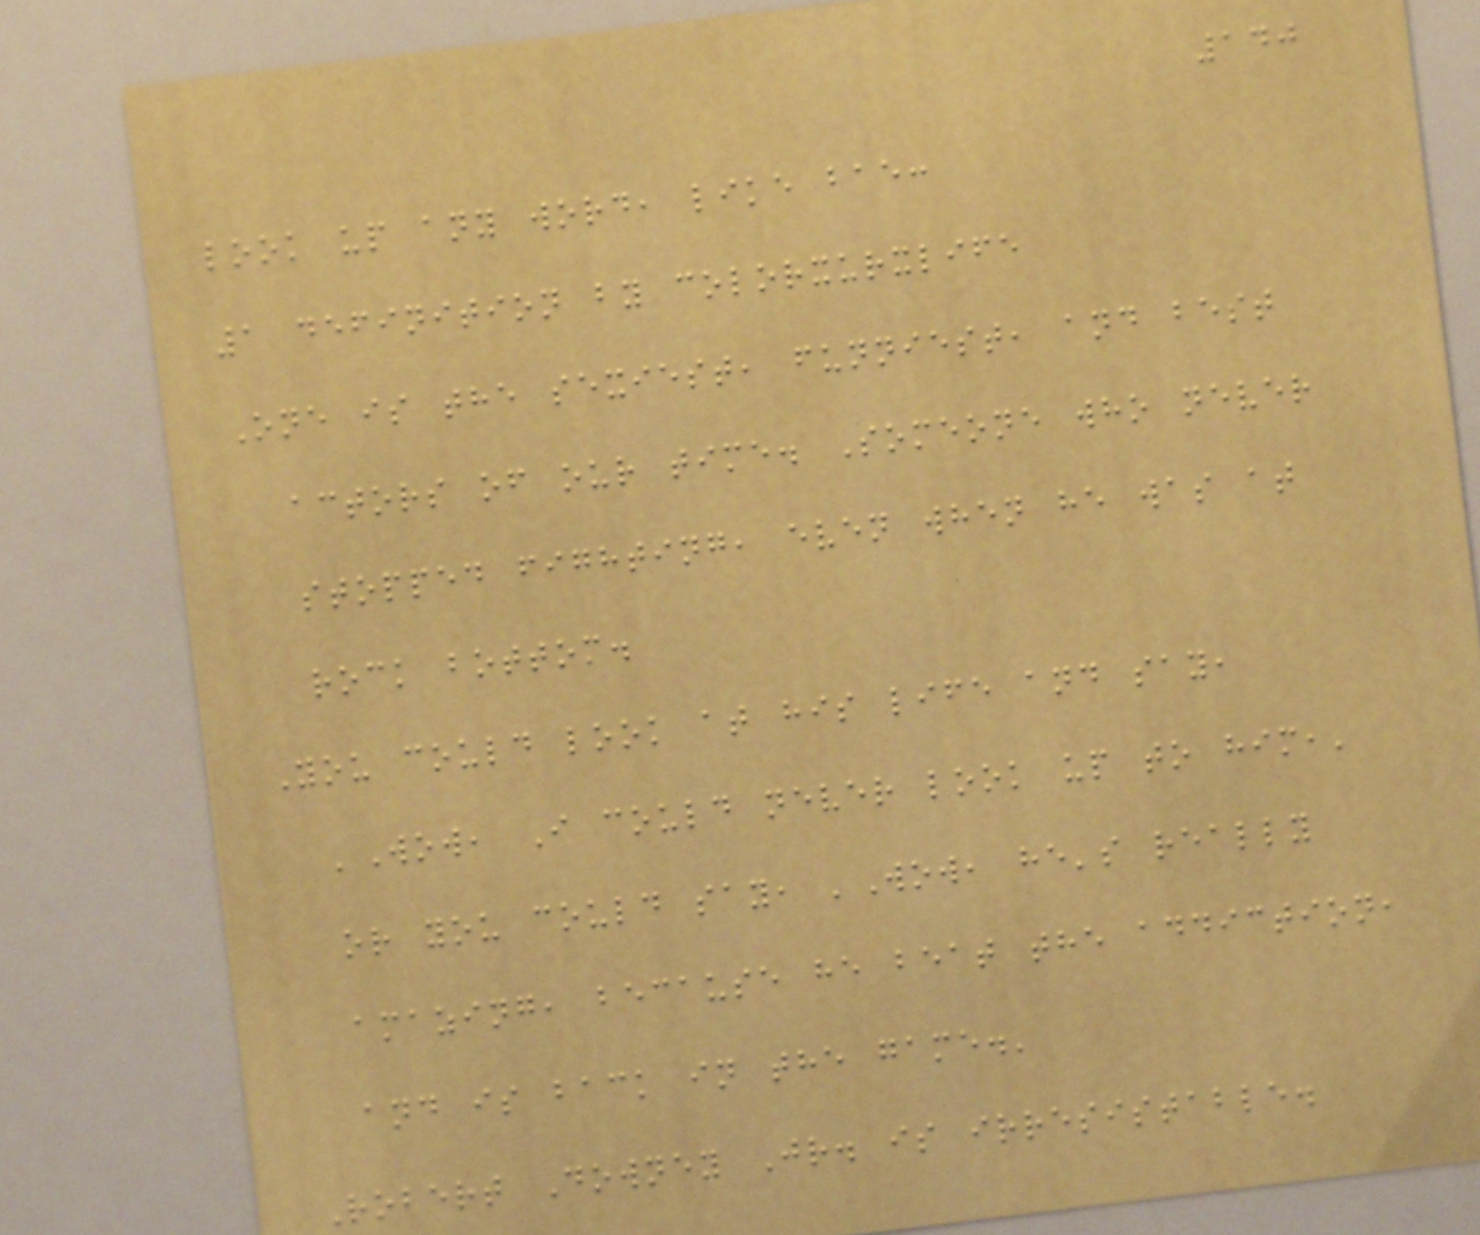140
look up any word, like bae:
1 definition by colorxurxlife
One is the sexiest, funniest, and best
actors of our time. Someone who never
stopped fighting, even when he was at
rock bottom.
You could look at his life and say,
'Wow, I could never look up to him,'
or you could say, 'Wow, he's really
amazing, because he beat the addiction,
and is back in the game.'
Robert Downey Jr. is irresistable.
